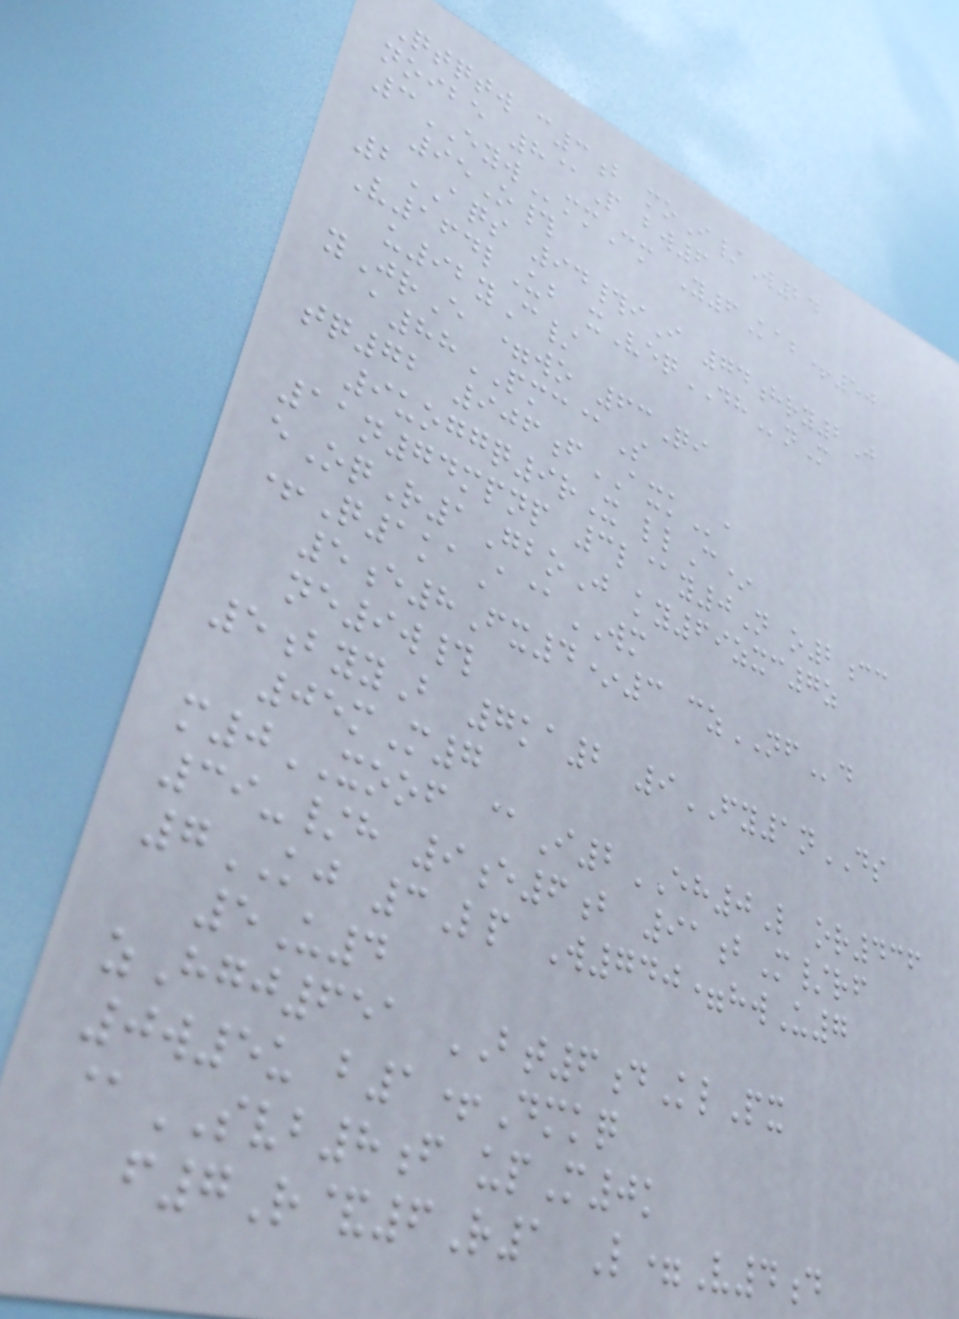Qtqtw c3b moI/W24
noibe 8@P bw6
3EYWmmCm Y6Kab+50
95O#
2AQS 94#iI 74hry2J
V164lUb xVeqDHnM
u92yC/
yJrE =wo 63Qi
a88PMC@S
tq72 906fAXKa
9uoggq9rX llC*
11n74mpnp 3l@y0N o2cc
eOqR1GboJ ky69zxc7z
+Q1kaA@WM
5e8Fx4*3 czNFd
ne9w#
5byyB 7ka2 9FY1nDS
05mM7
m0XOOF @I2EH0L or436
39-/h 9e6b 91bM/rf
7KJ 3Lp W740=hwU7
5U4
zHgj651 BT6dKlPx
0w5u b1+Dmkq
@SVB8f upM0k
f7R&6R1 L=V4d
